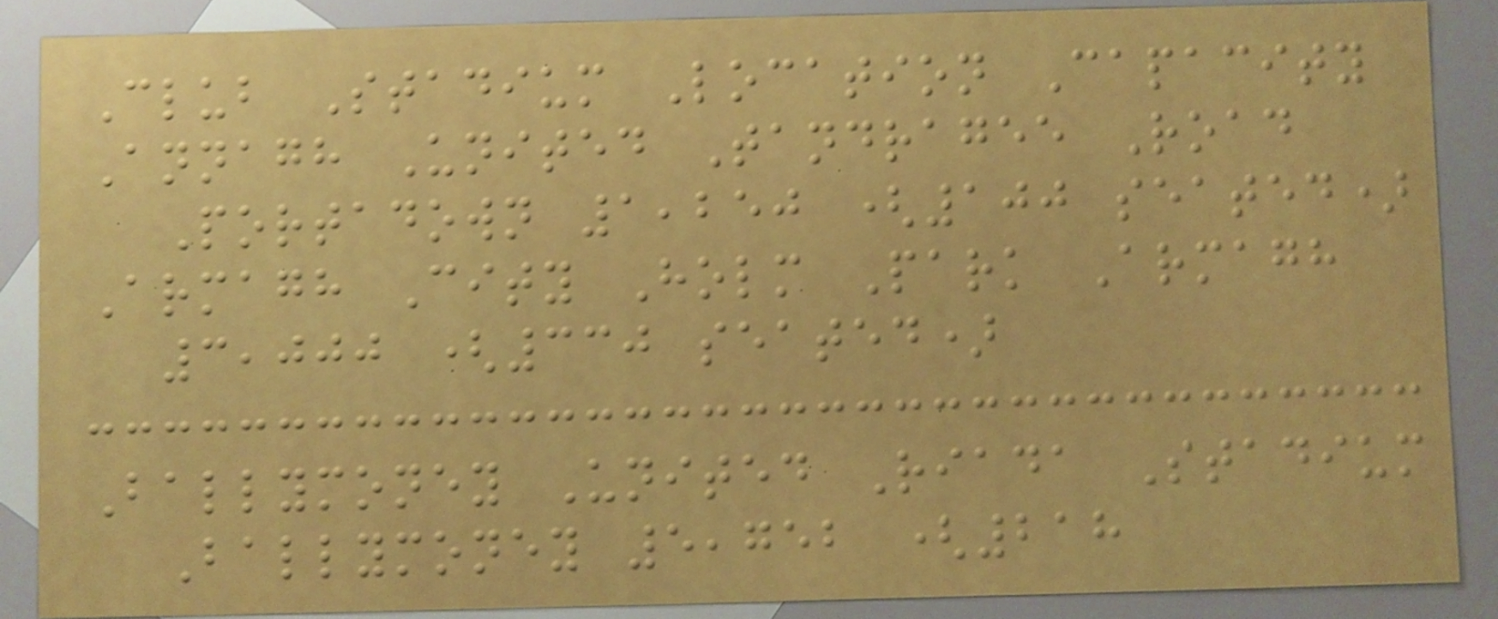Club Stadium Location Capacity
Annagh United Tandragee Road
Portadown 1,250 (100 seated)
Armagh City Holm Park Armagh
3,000 (330 seated)
Ballymoney United Riada Stadium
Ballymoney 5,752 (218
